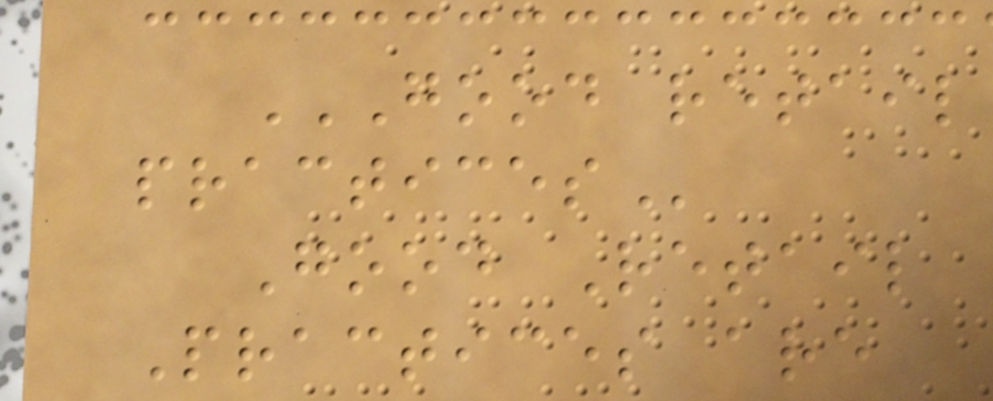GOOD RETAIL
PRACTICES
Good Retail
Practices are
